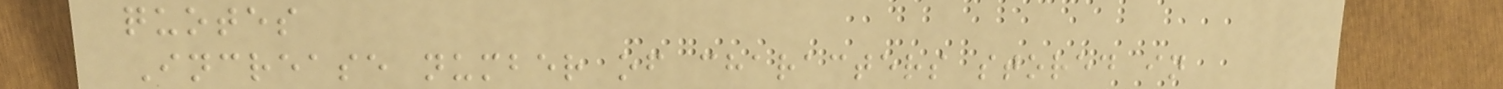quotes
Increase number of characters stored in
